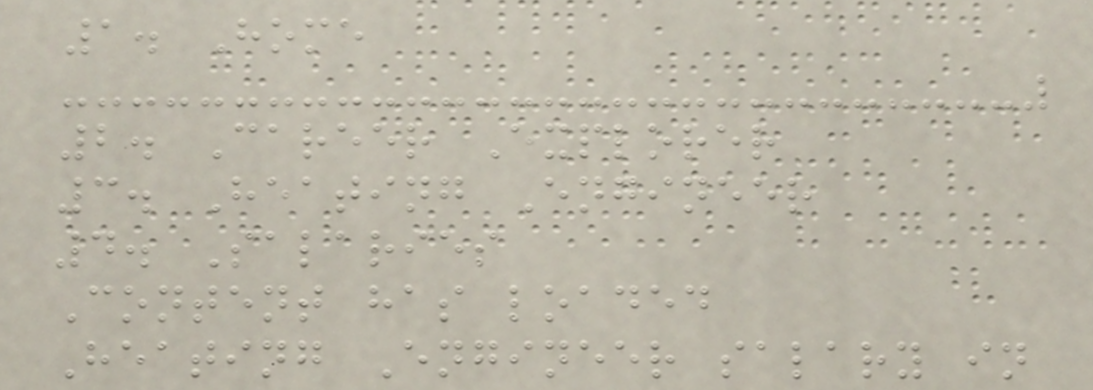1. Home
2. Career Explorer
3. Heating Engineer
4. Salaries
Content has loaded
Heating Engineer salary in
